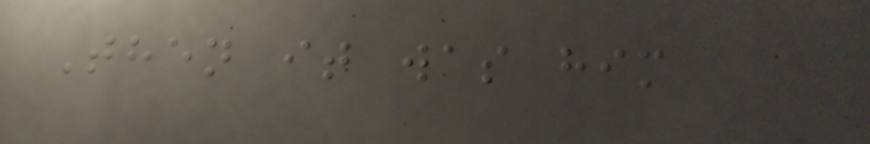Then it was him
